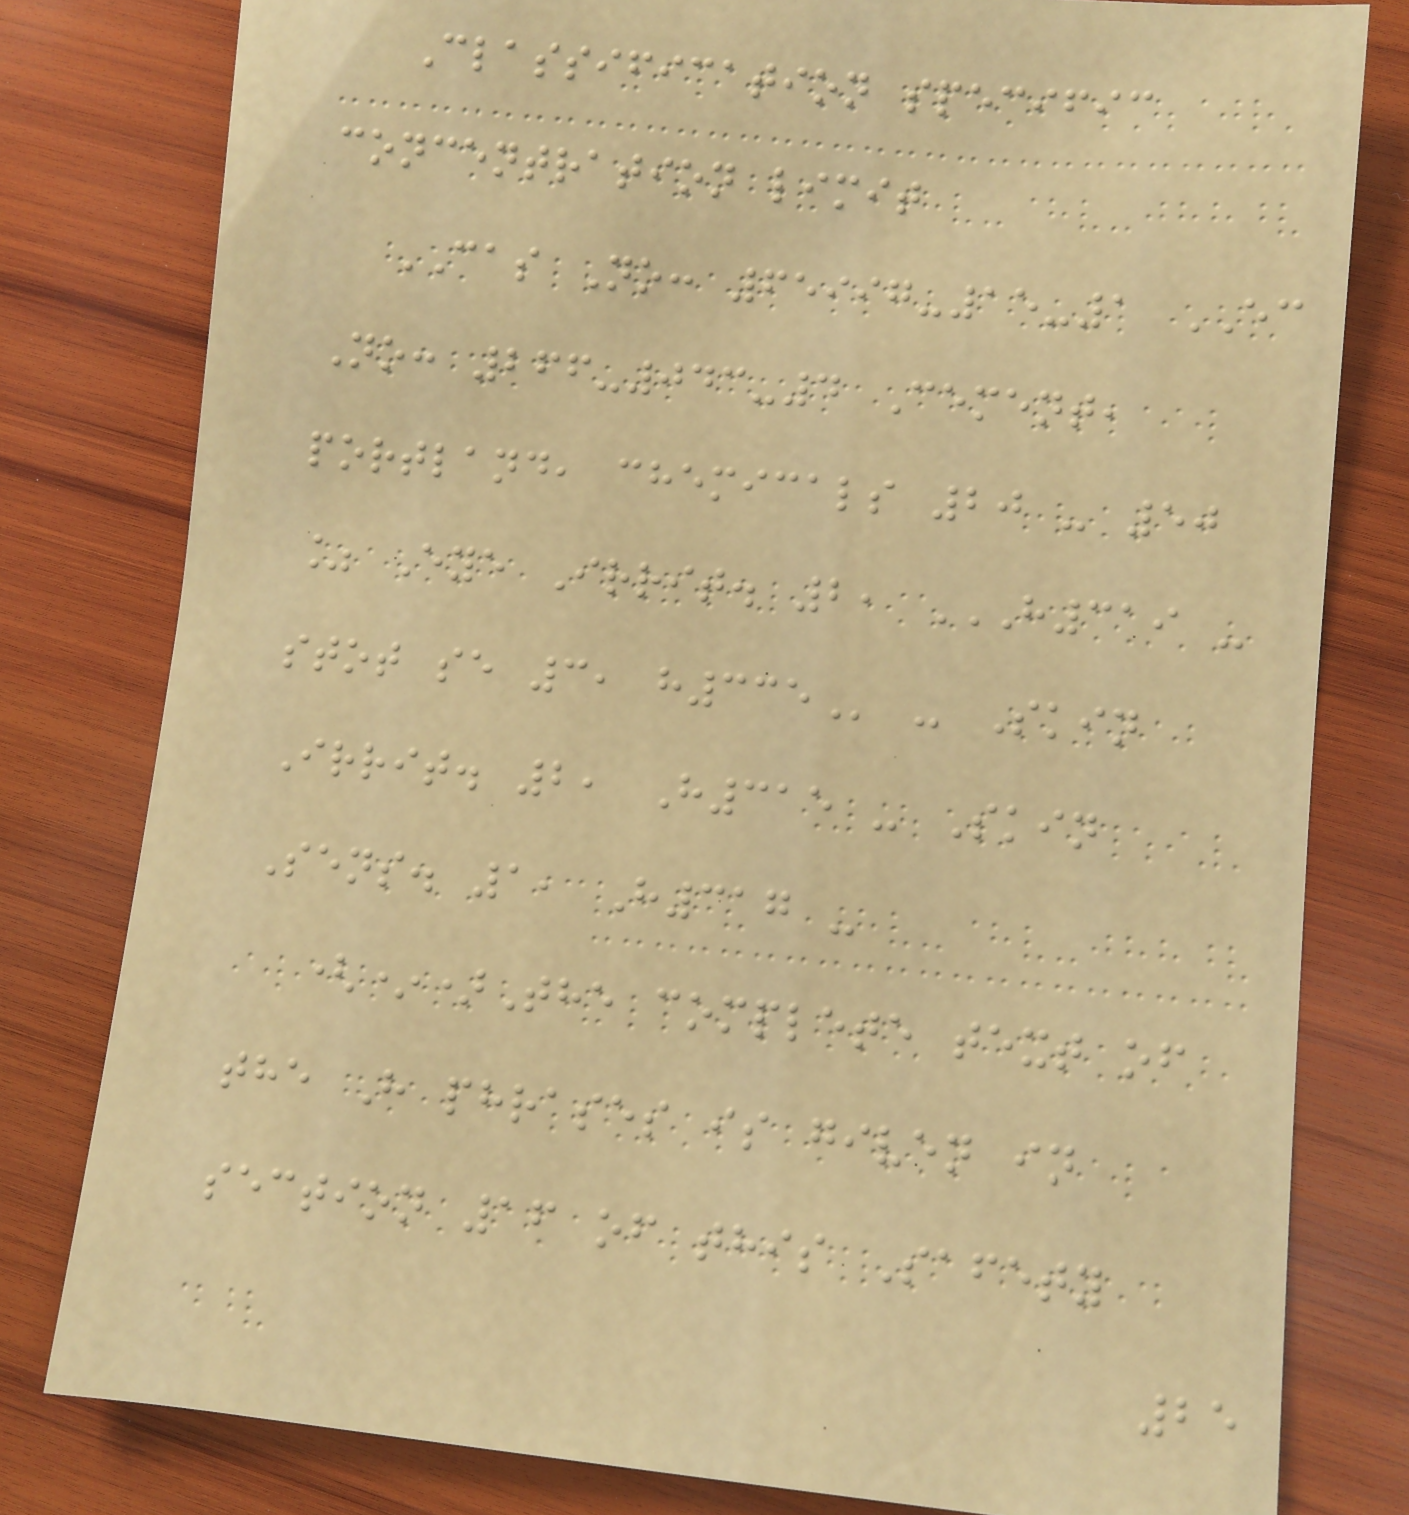Classification specific
concentration limit
CAS No: 65997-15-1 EC
No: 266-043-4 Cement,
portland, chemicals 20 - 50
% Eye Irrit. 2, H319 -
STOT SE 3, H335 - Skin
Irrit. 2, H315 - Skin
Sens. 1, H317 -
(*)The complete text of
the H phrases is given in
section 16 of this Safety
25
